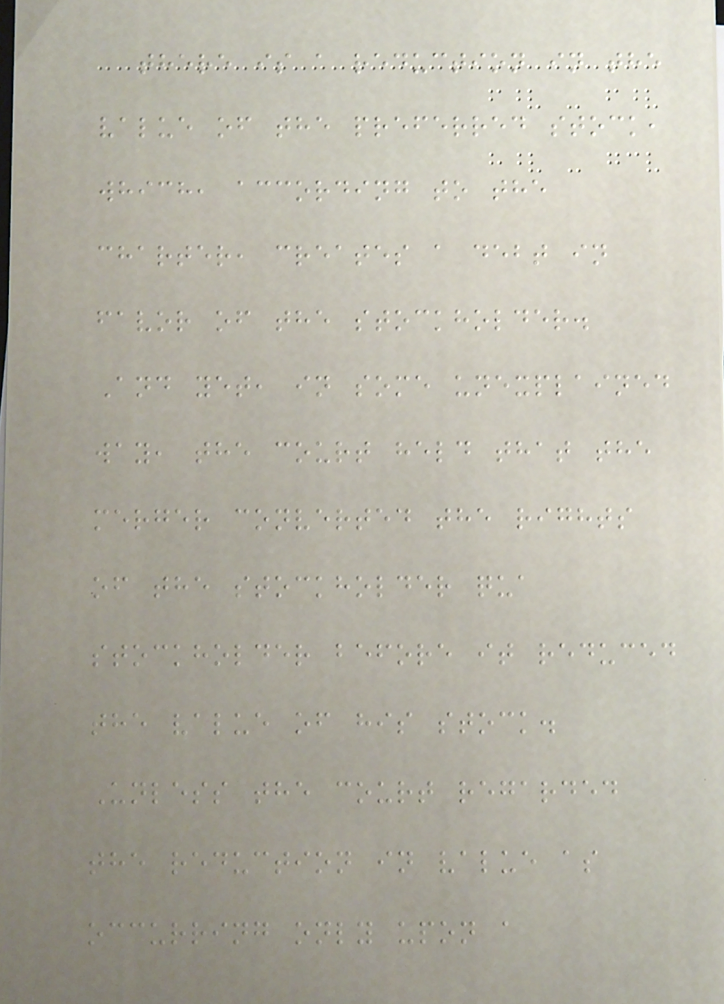there is a reduction in the
value of the preferred stock,
which, according to the
charter, creates a debt in
favor of the stockholder.
And yet, in some unexplained
way, the court held that the
merger converted the rights
of the stockholder qua
stockholder before it reduced
the value of his stock.
Unless the court regarded
the reduction in value as
occurring only upon a
